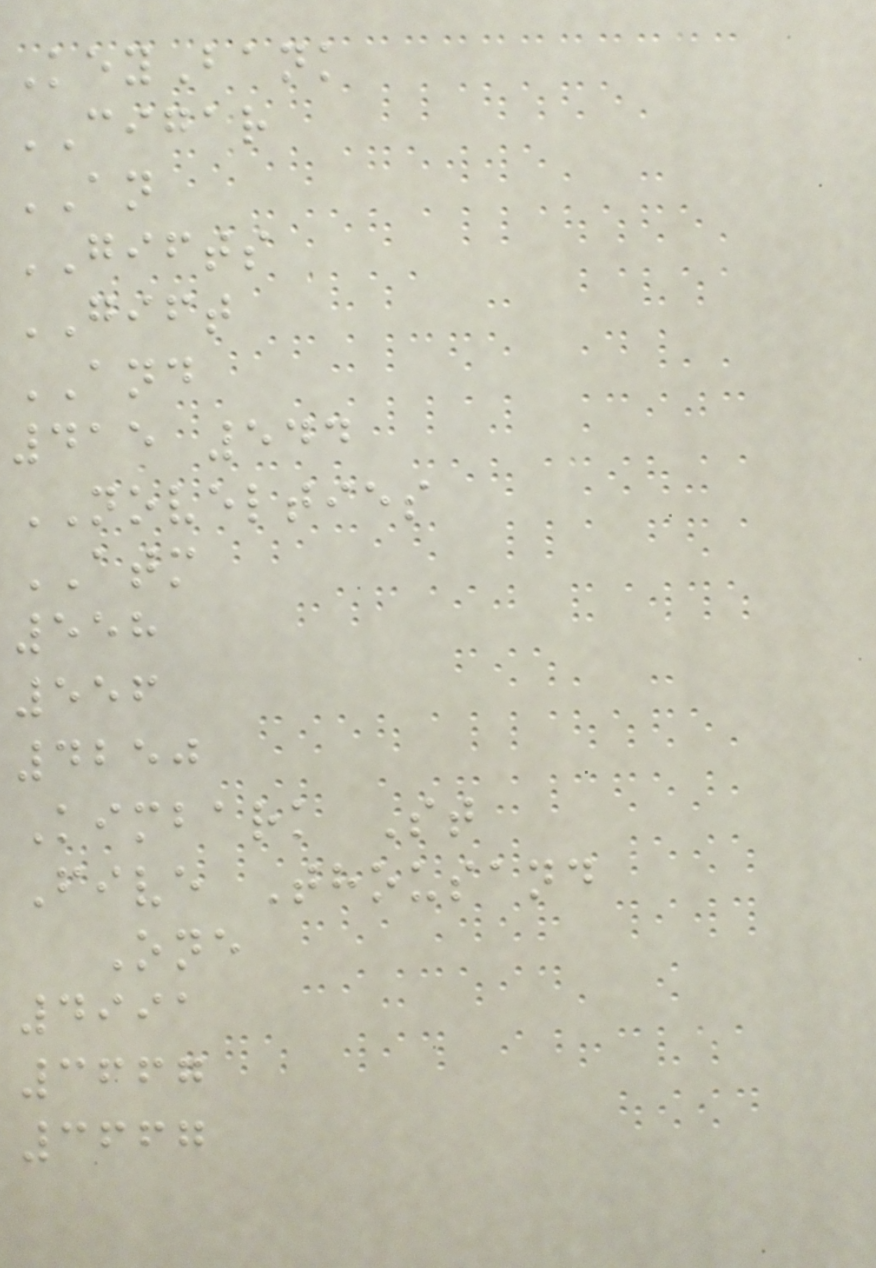KeyBank
CIGAR
AN
GIFTS
GIFT
AND
415 544
NOVELTIES
ATM
558
556
4250
Kimbark St
Five Thousand
One
4991
3667
3667
